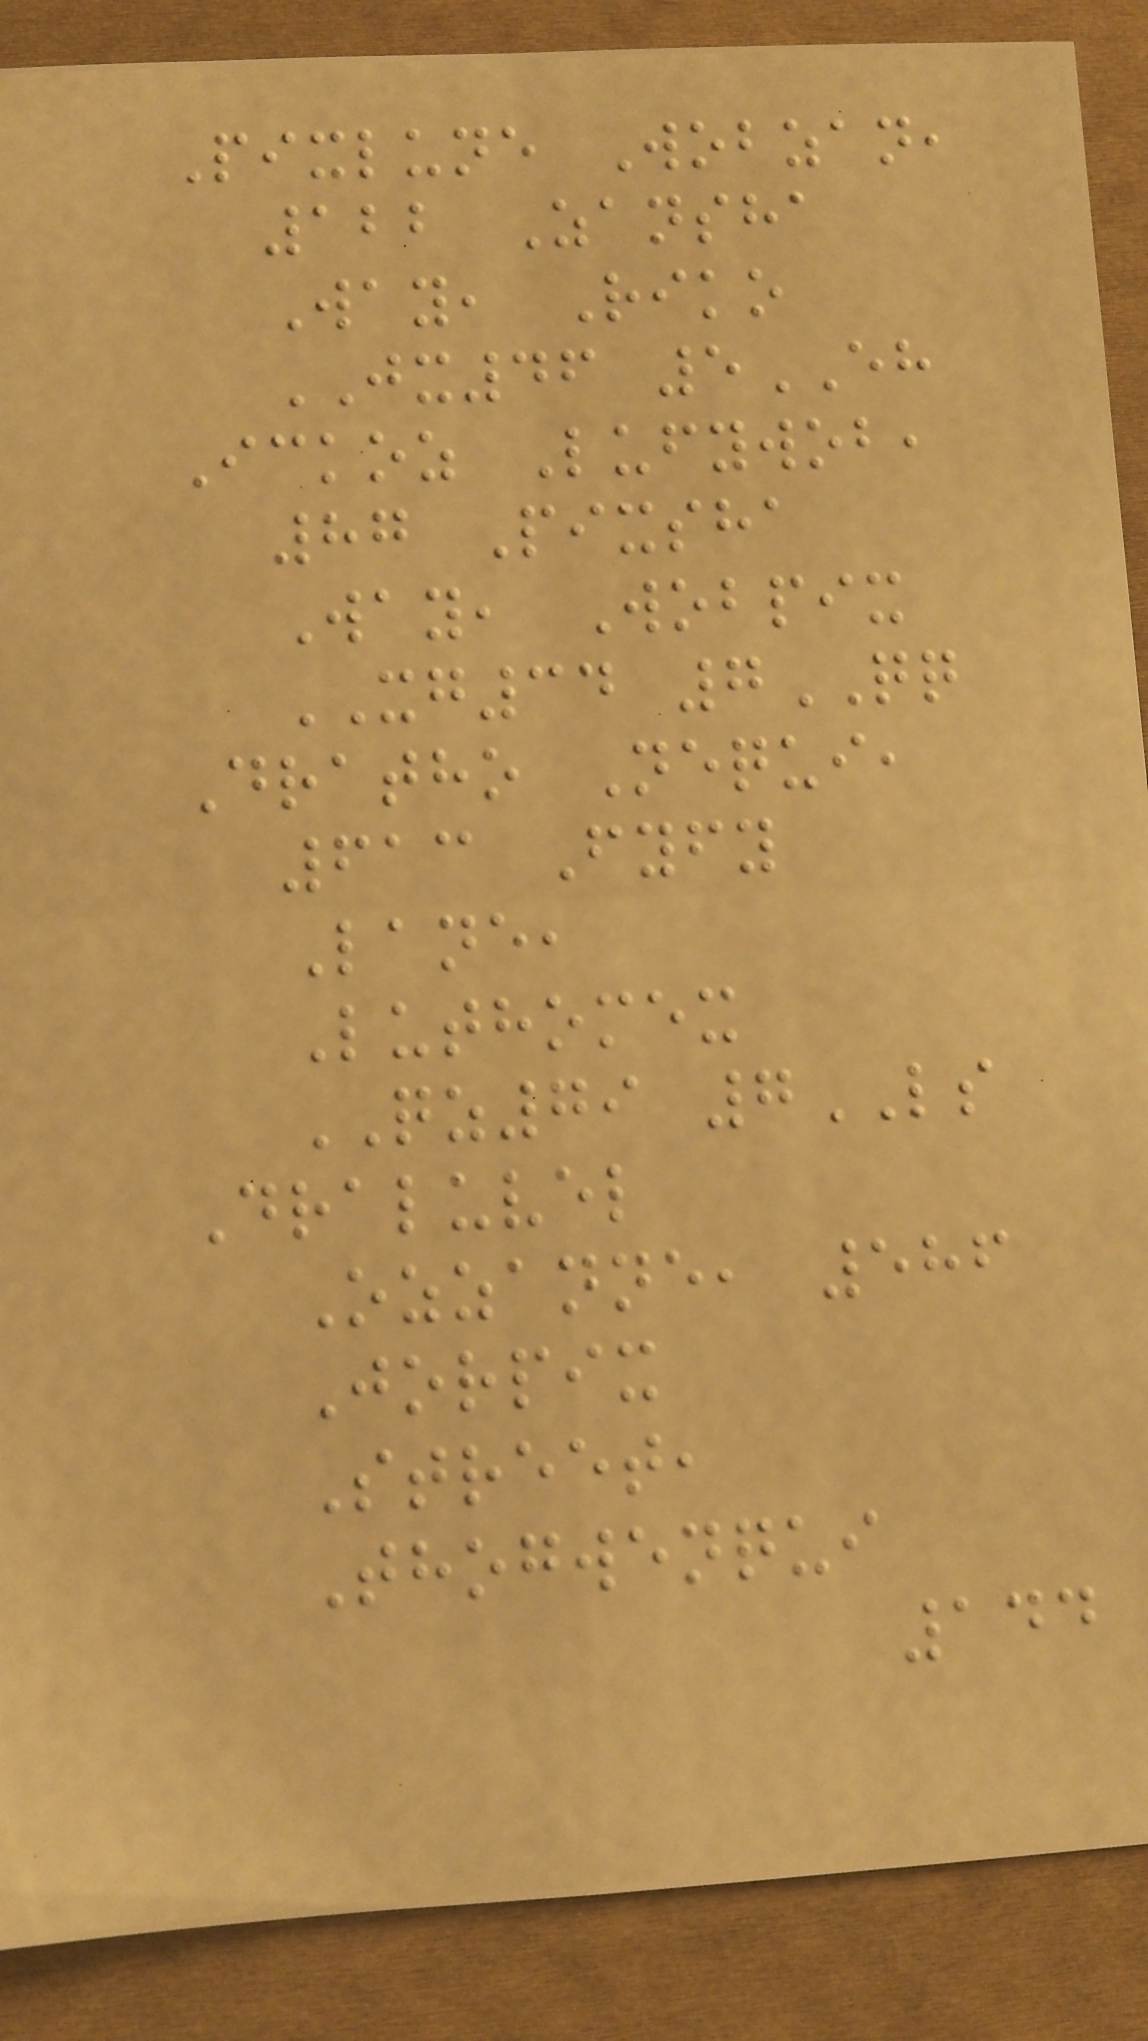Pixlune Wobzan,
122 Zansha
Way, Riko
JX46 5EH
Ickoz Lufywob,
87 Pixsha
Way, Wobpix
XG34 7QQ
Dratho Nequi,
613 Fyfy
Lane,
Luthomex
QZ79 7LS
Draluvel
Ozzanne, 586
Jorpix
Street,
Thogwenqui
144
